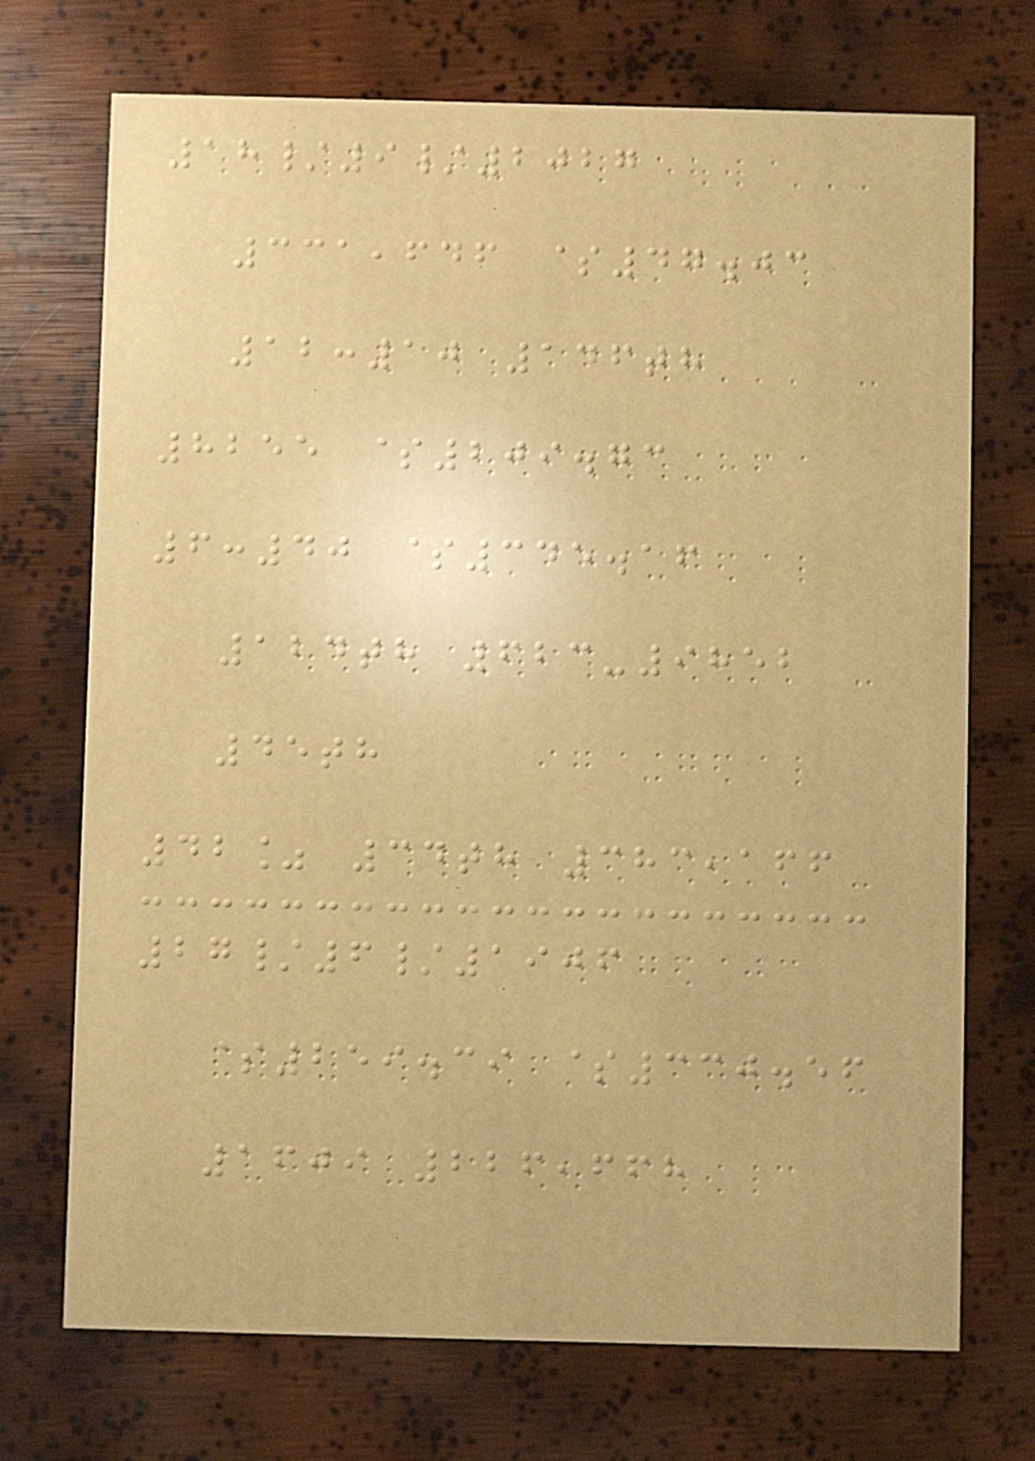18/9/2027
331,646 $47.03
12:10 146th
8255 $209.73
6:40 $345.16
124th 623-9852
45th
42% 34th 383,166
27/6/1906
$259.39 $330.56
1609 226,668
